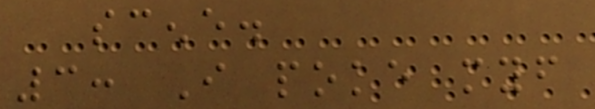scene.
3: I poke myself
